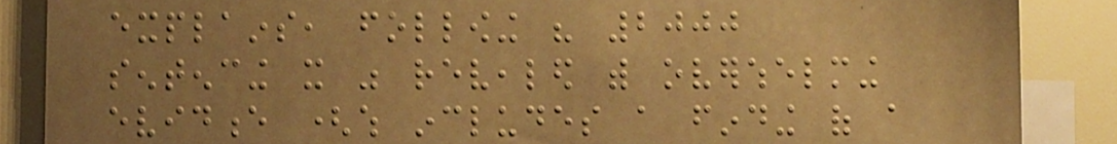explains, following his 2000
sentencing it was revealed with overwhelming
evidence (which includes a finding of a
